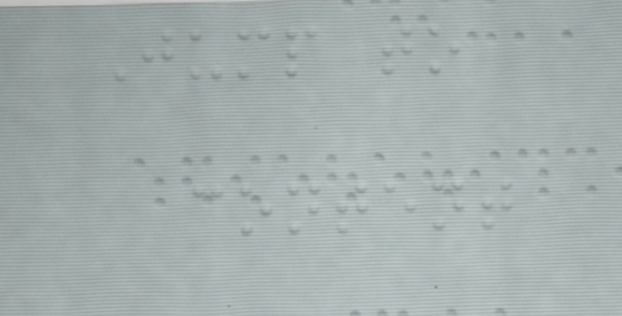Jump to
content
